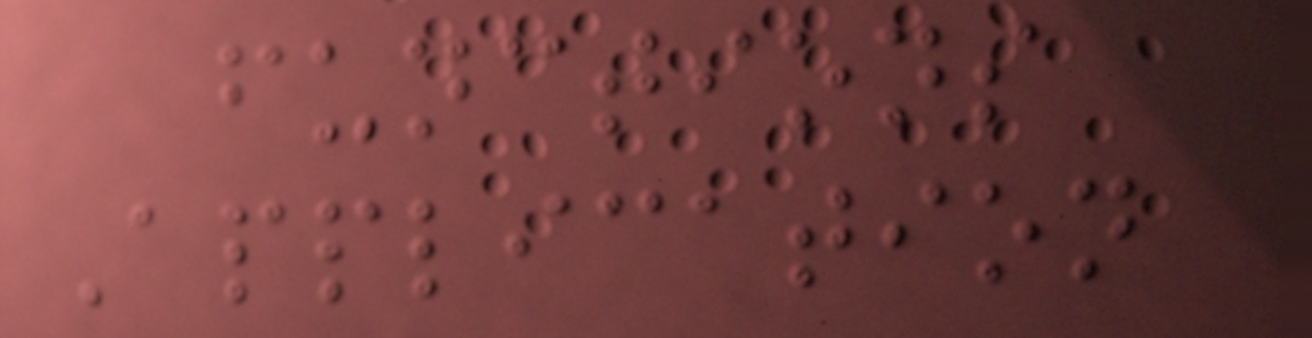functions
Application
